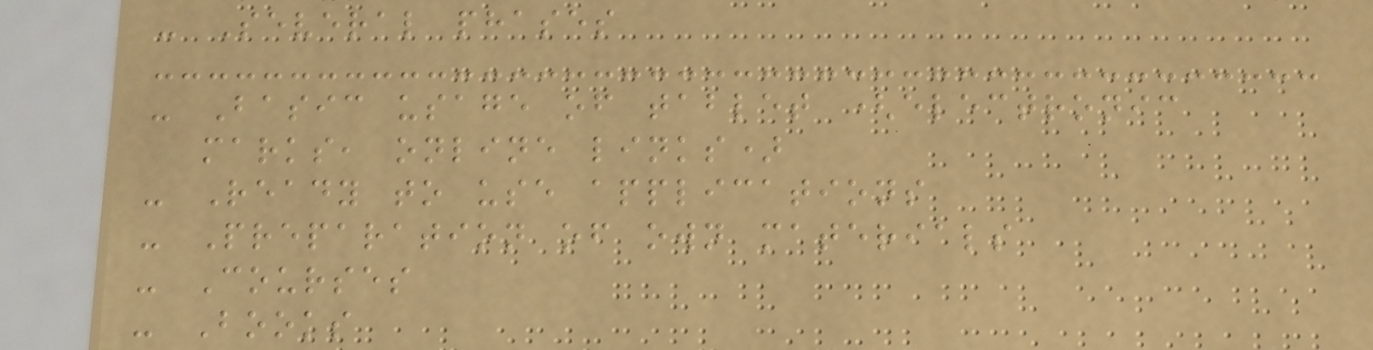- Several phases
- Basic usage of tablet (electronic
marks, online links)
- Ready to use applications
- Preparation of own materials
- Courses
- Books
